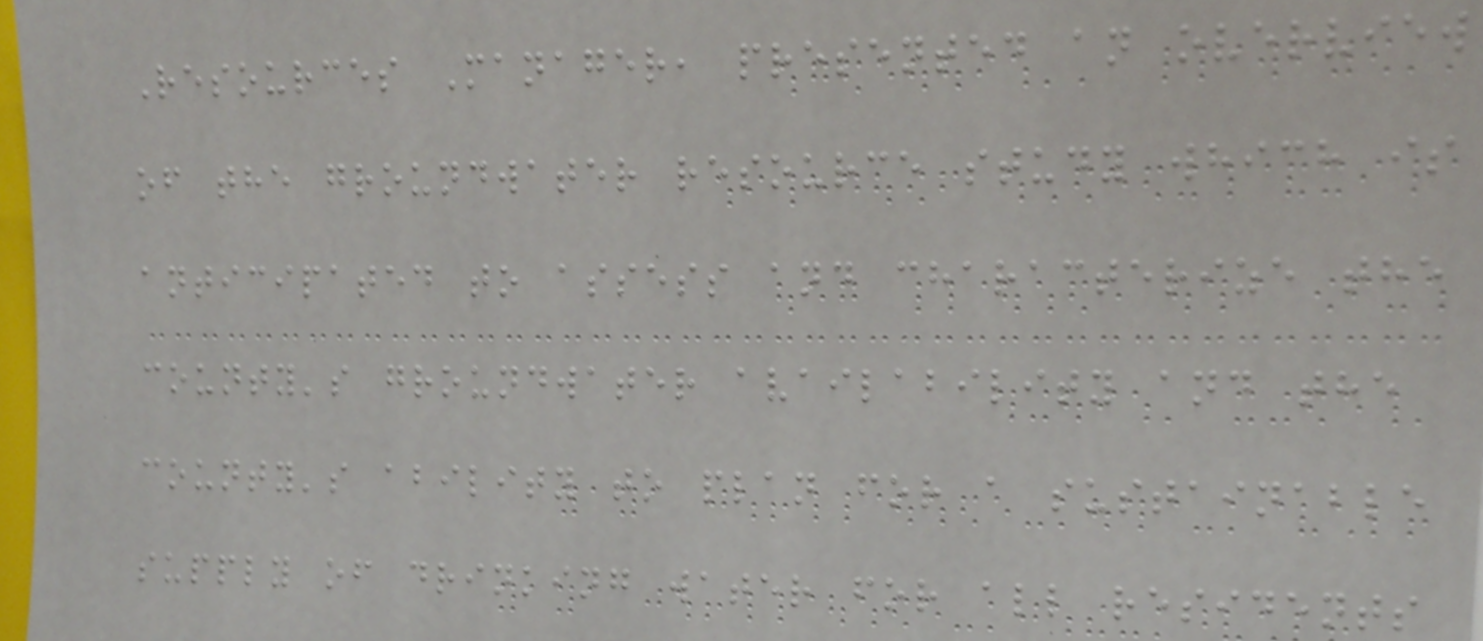Resources Manager, presented an overview
of the groundwater resource study which is
anticipated to assess and characterize the
county's groundwater availability and the
county's ability to plan for a sustainable
supply of drinking water for all residents
